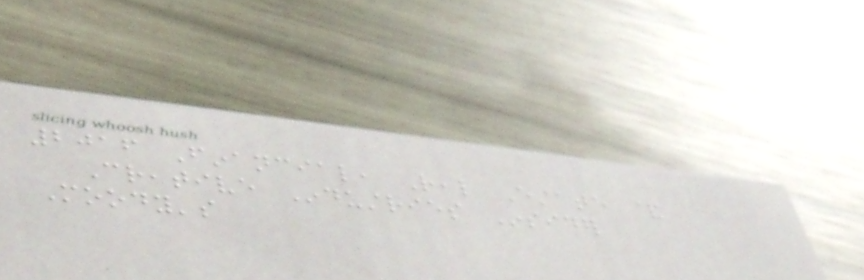2016 Financial, Real Estate &
Creative Industries Insider
Moody's
